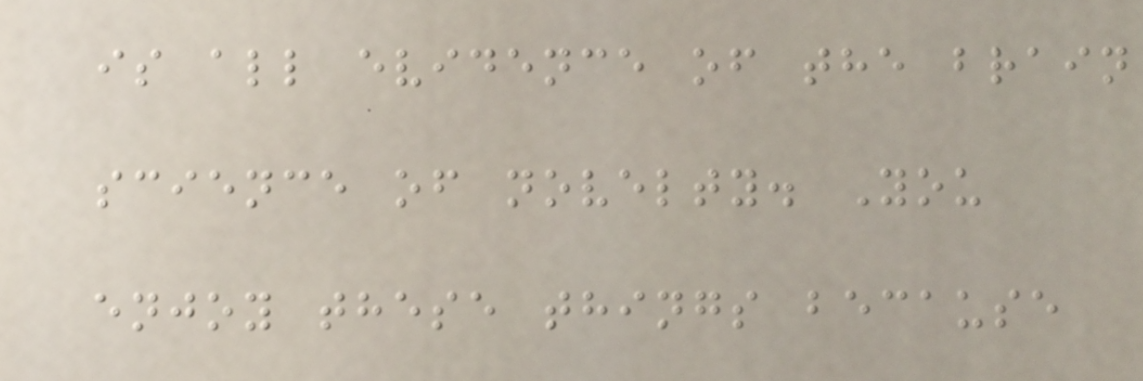is all evidence of the brain
science of novelty. You
enjoy these things because
